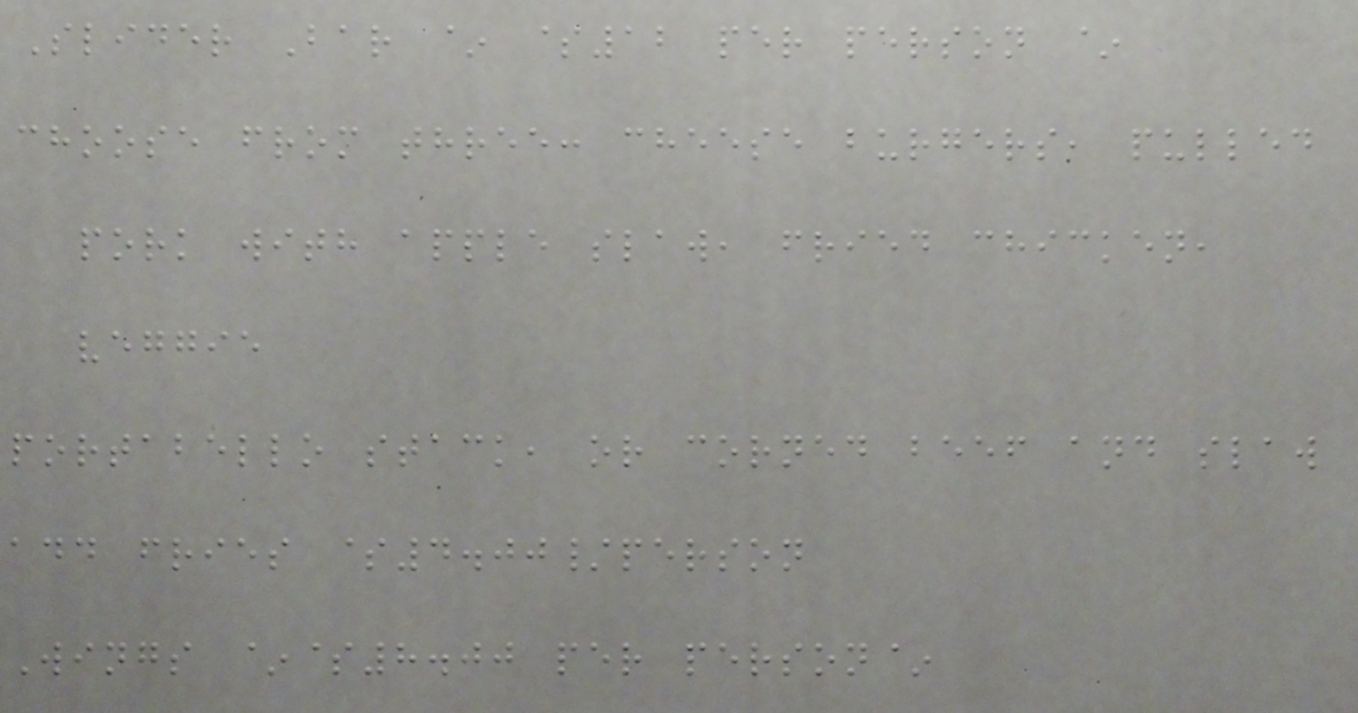Slider Bar ~ $12 per person ~
choose from three: cheese burgers, pulled
pork with apple slaw, fried chicken,
veggie
portabello stack, or corned beef and slaw
add fries $4.00/person
Wings ~$8.00 per person~
